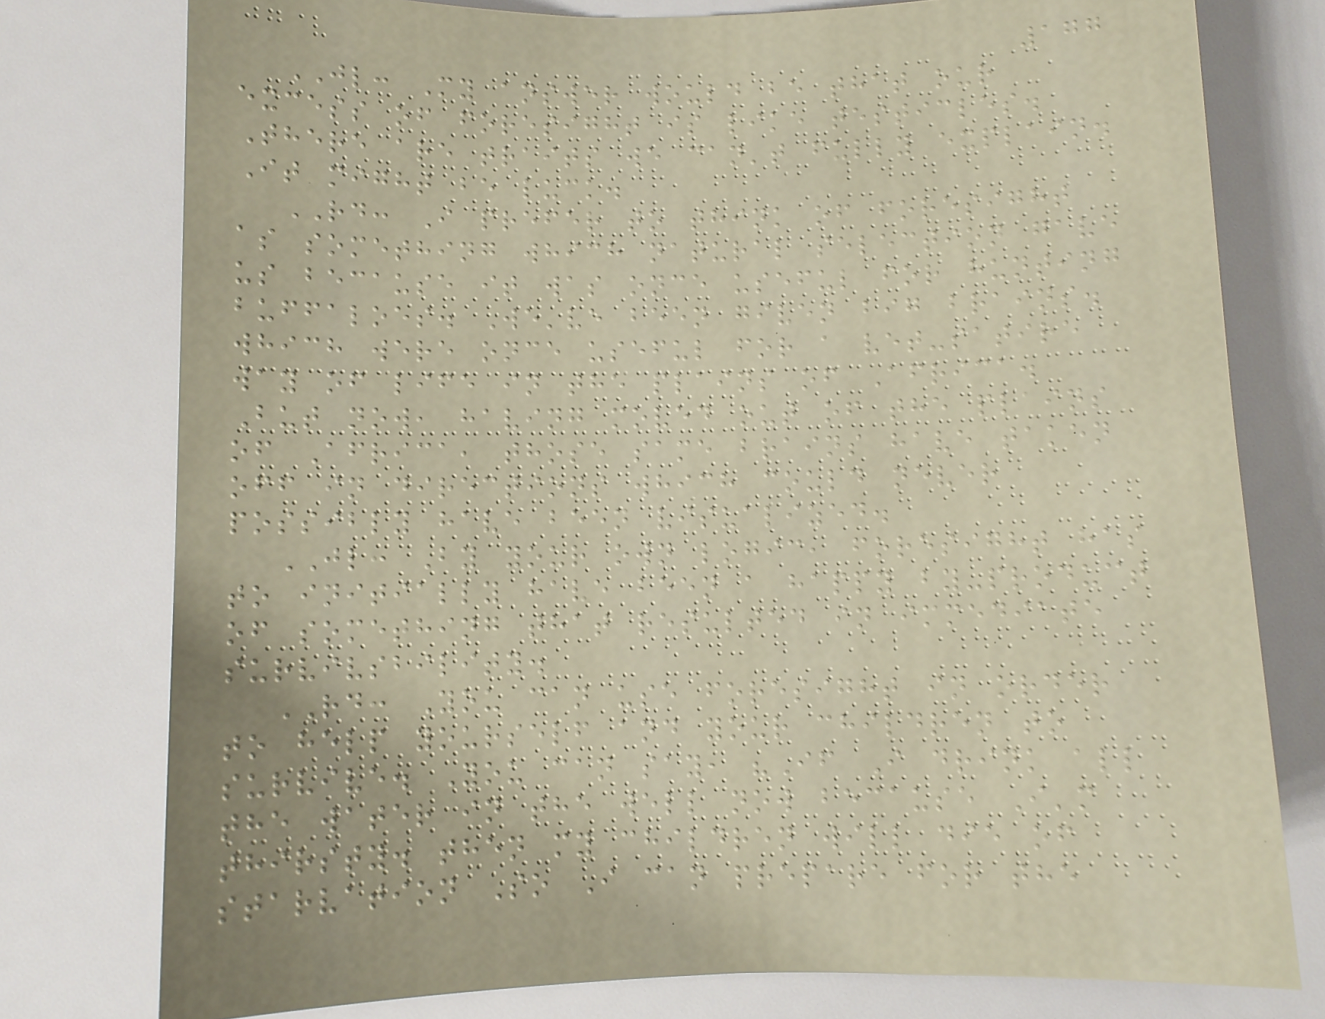177
JL: My answer would be that our
excess of foresight is like testicles.
There are traits we can't fully explain.
It might be luck.
RD: I prefer to think of foresight
as something which natural selection gave
us because it was once useful for hunting
buffaloes. We've been given big brains.
which were once useful for a vet-satire
way of life in the plains of Africa.
But now, having moved out of the plains
of Africa, those same brains have taken
off in directions which could never
possibly have been visualized.
JL: By your own logic, foresight has
to initially have been a happy by-product
of something that resulted in immediate
survivsbility.
RD: You can use foresight in order
to help yourself and your children to
survive. You can say, "If I drink all
the water in the well now because I'm
thirsty. then my children will die of
starvation So I can prepare for the
